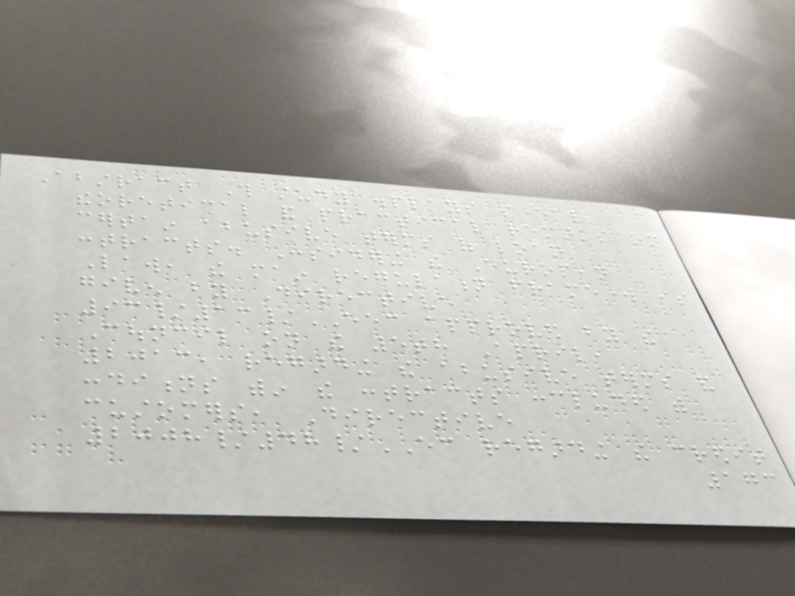Abstract This study displays several
theoretical and practical remarks on
certain abusive terms of loan
contracts. Considering the European
Law, the main regulation framework is
given by Directive
93/13/EEC approved by the
Council on the 5th April,
2013, regarding the abusive terms and
conditions within the contracts concluded with
customers, Directive
2008/48/EC regarding the credit
173
